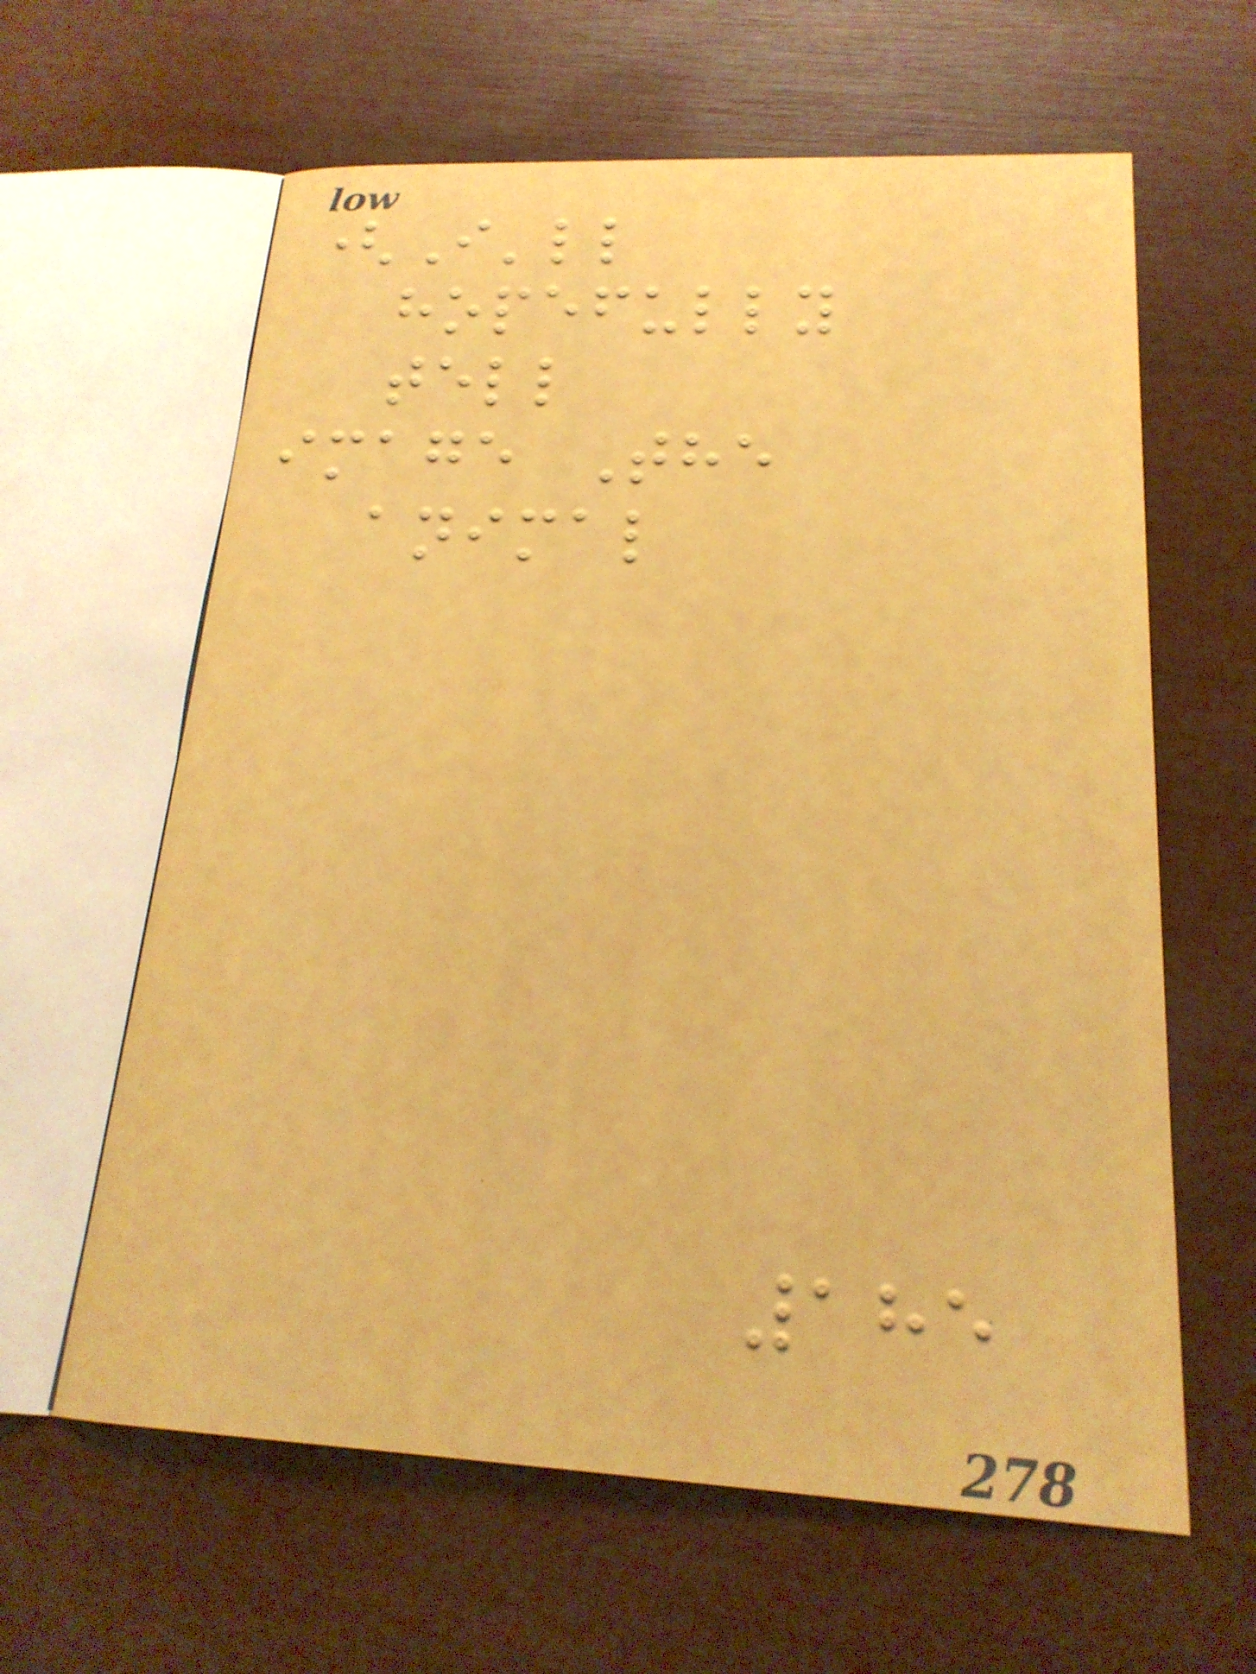(I'll
hopefully
tell
image The
animal
185
